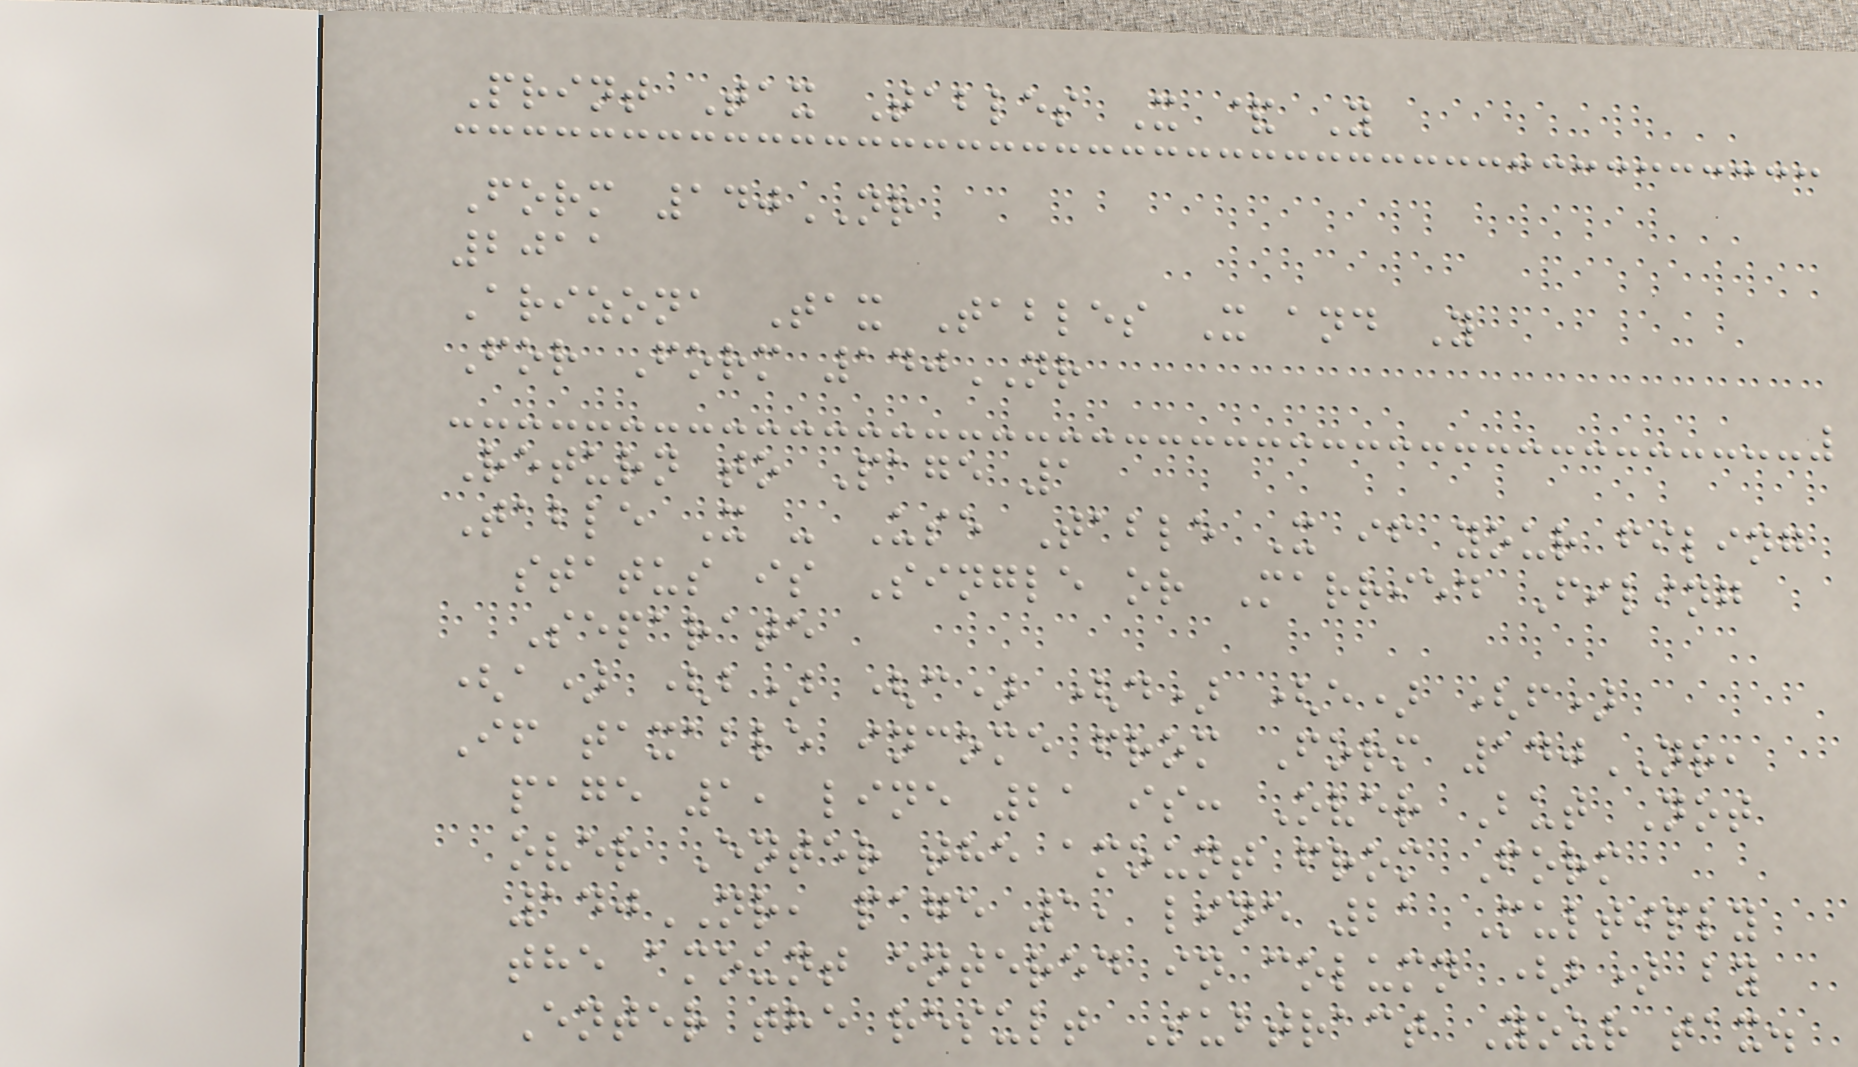Print Tax Tables X & Y
Form 140NR
2011
Arizona Tax Tables X and Y
For Form 140NR
Return to Page 1
Table X - Use Table X if your filing
status is Single or Married Filing
Separate
(a) (b) (c) (d) (e) (f)
If taxable income from Form 140NR,
page 1, line 21 is: Over But Not
over Enter the amount from Form
140NR, page 1, line 21 Multiply
the amount entered in column (b) by
Enter the result Subtract Your tax.
